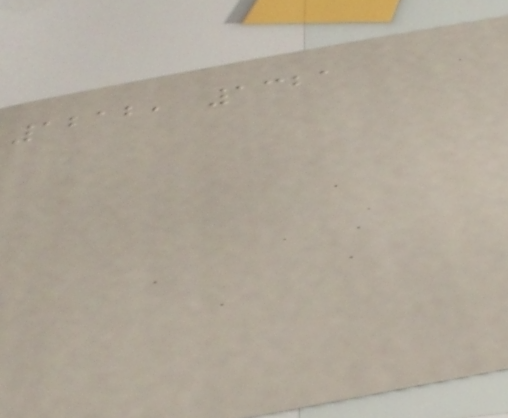1212, 1321
